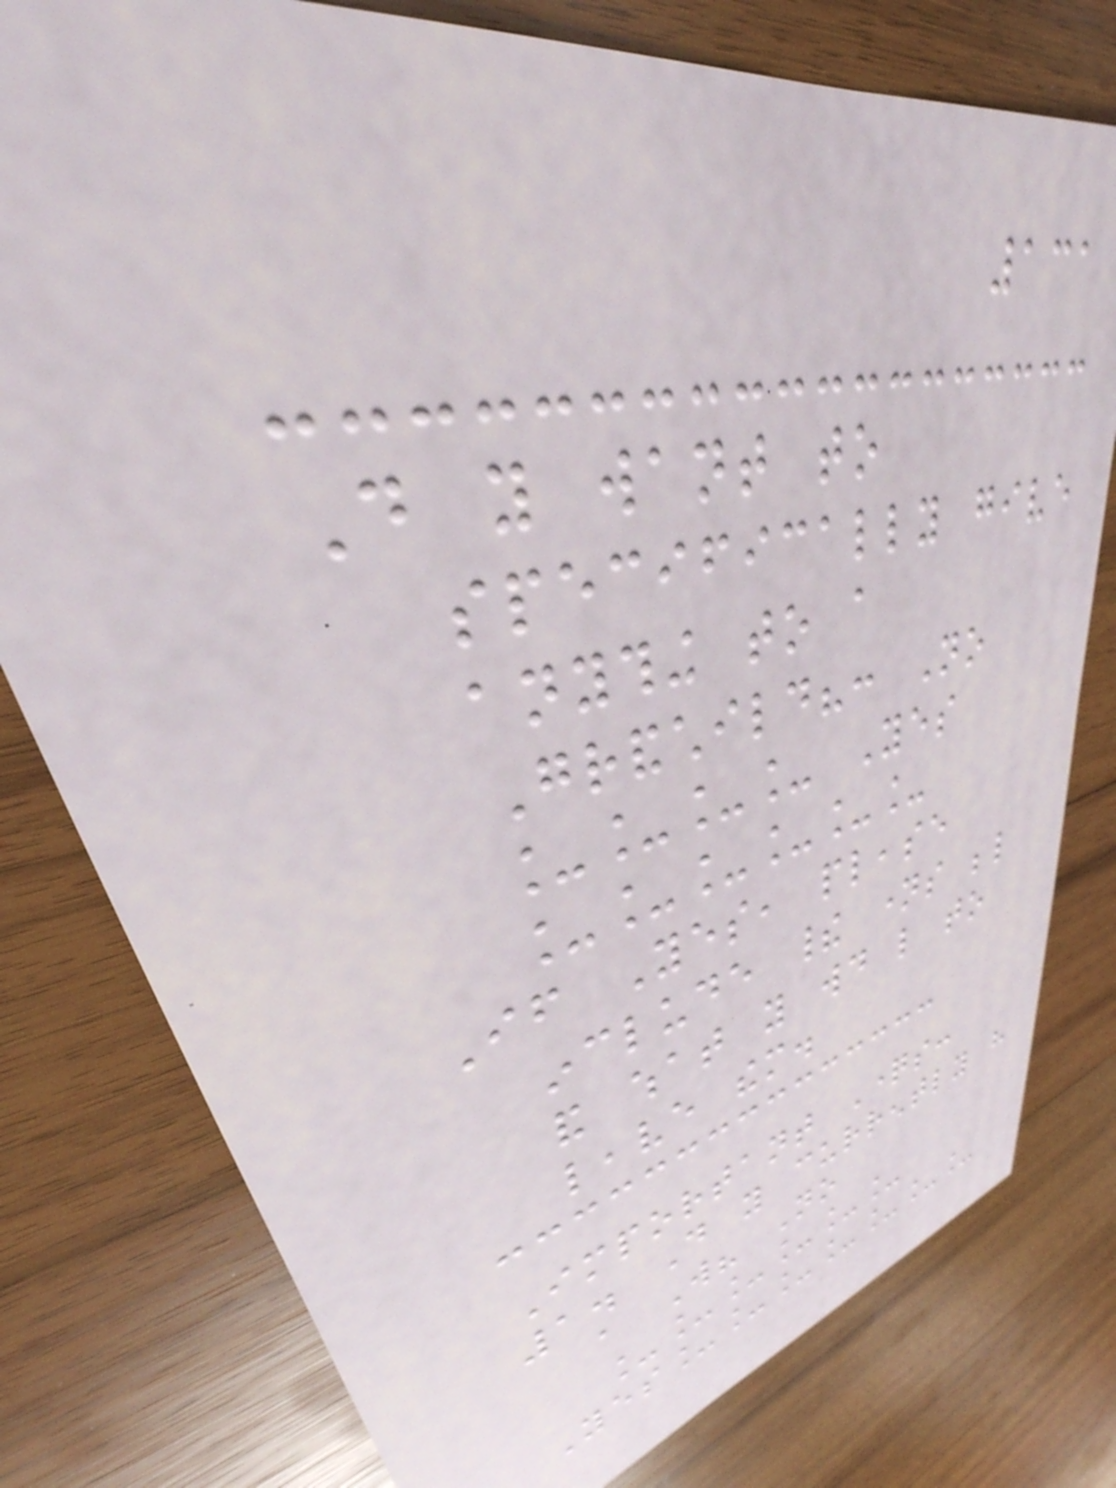131
Do you want to
specifically give
anything to a
Grandchild?: No
____ Yes
______
If Yes, please
include their names below
and what you would like to
leave them.
Important Questions:
1. Do you currently have
a Will? No
______
Yes_______
